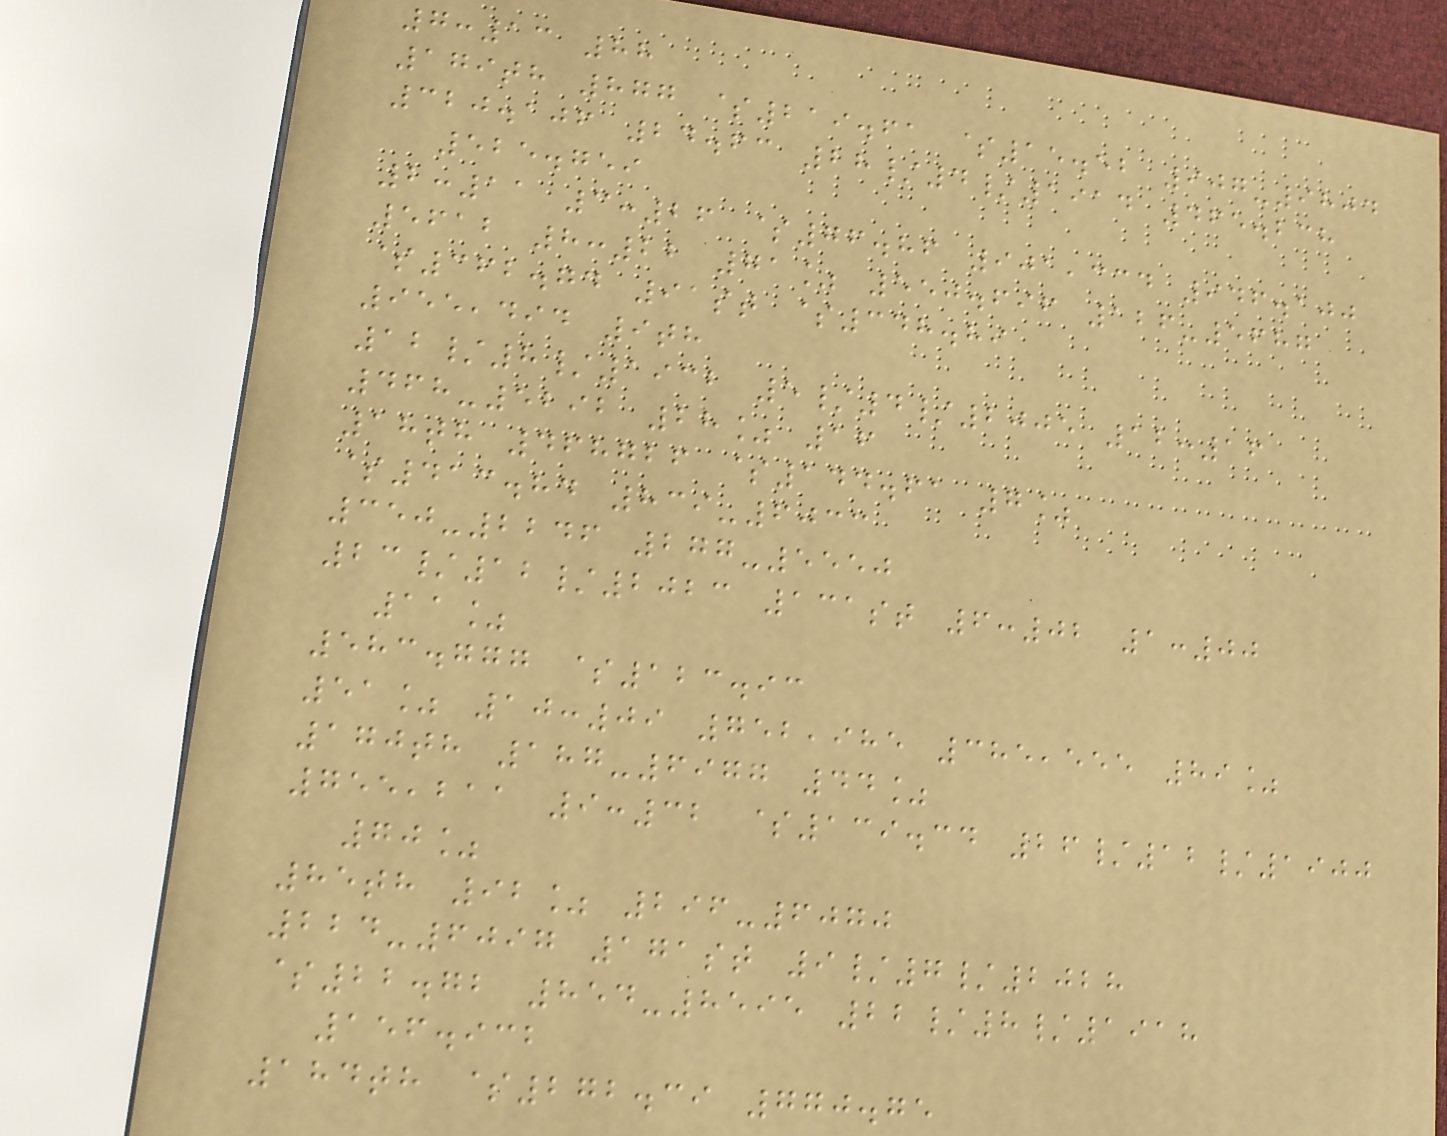7:13 88
179th 877 $219.61 $15.52 907-9804
320.106 24.63 28/4/1914 465.238
525.759
2:11 3:26 $76.86 901,334 946.100
5612 8:22 71% 550.696 126-5687
$362.74 91st $348.89
955,494 9th
12/8/1932 5/4/2005 12:16
468-5292 28% 16
18th 468726 $144.61 7%
$413.84 839-6033
350-2246 277-5550
23/12/2023 131st 6:02 1:00
11%
583.777 $123.93
51% 10:09 752,985 385,555 89%
170th 187-6977 44%
755,211 9:32 $139.34 26/12/1900
70%
85th 92% 296-6070
224-6097 171st 9/7/2028
$22.72 854-8595 22/8/1918
156.932
184th $272.39 770.75
